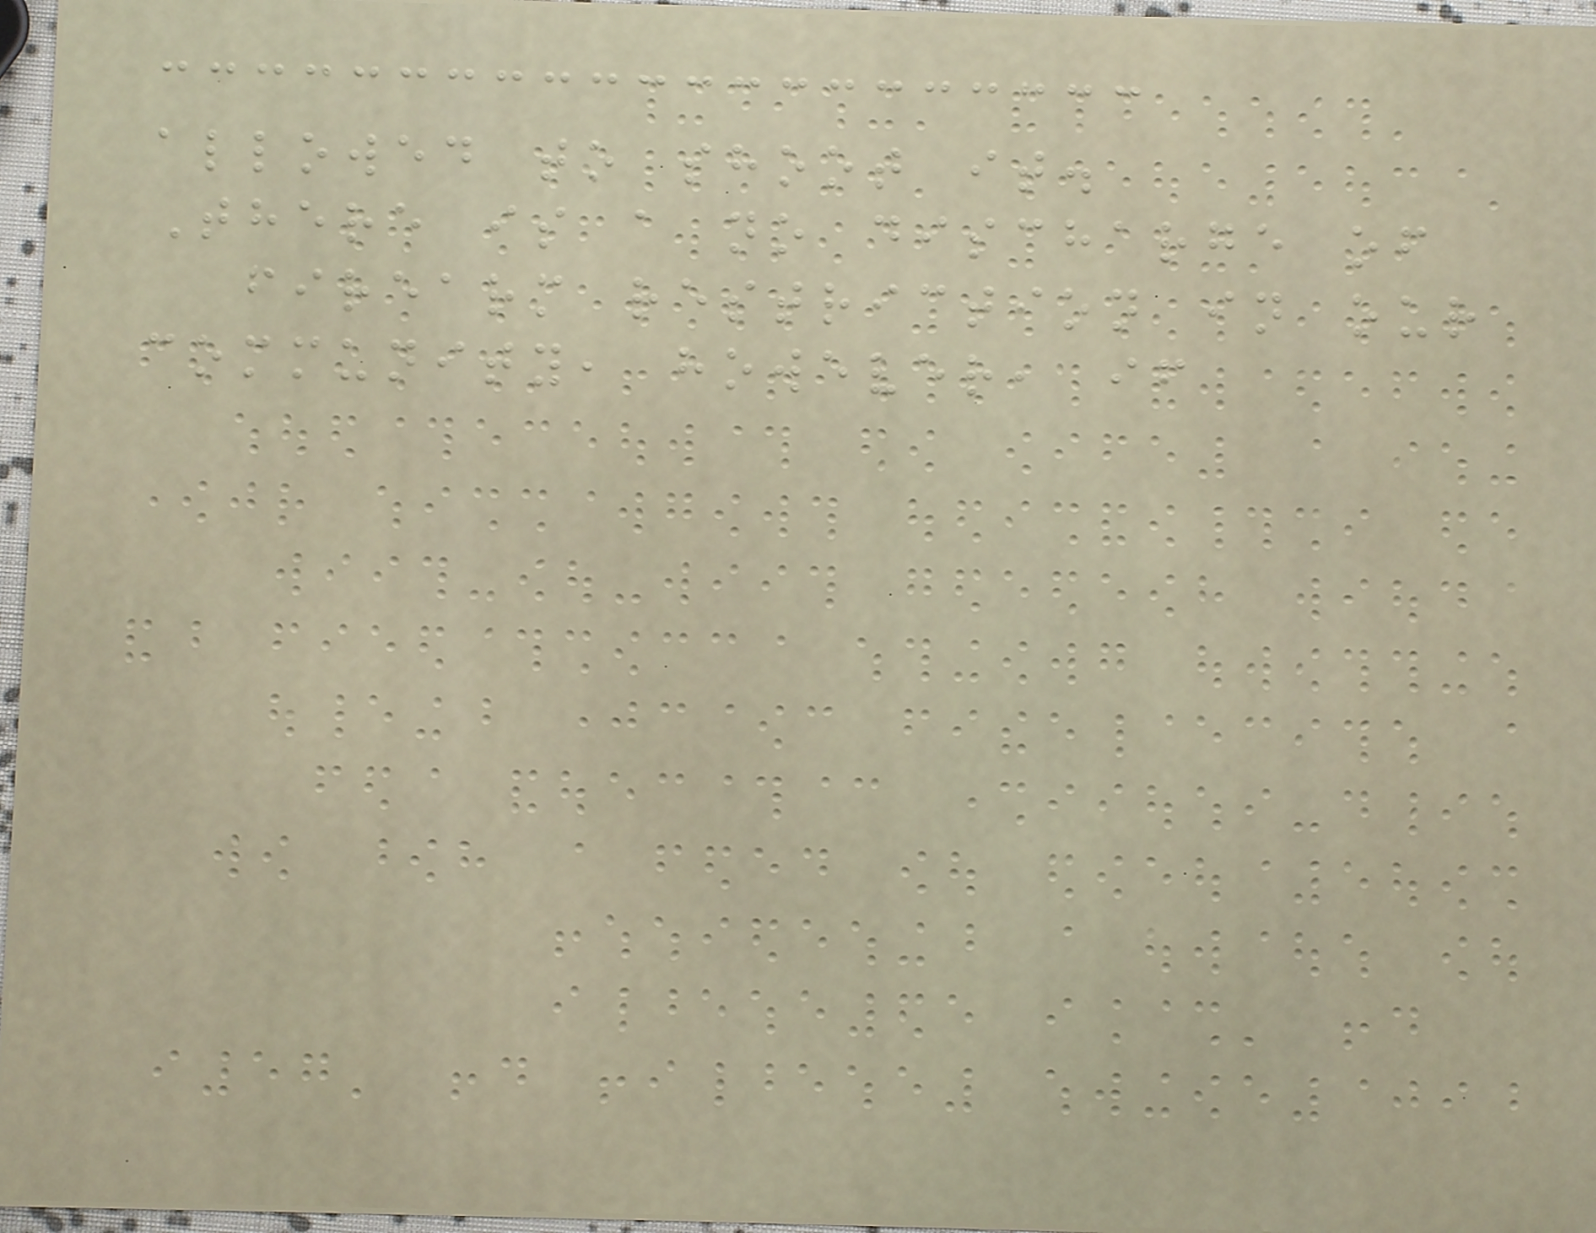allowed to shoot it.
There is a no discharge of
firearm restriction in our
community, however, if
